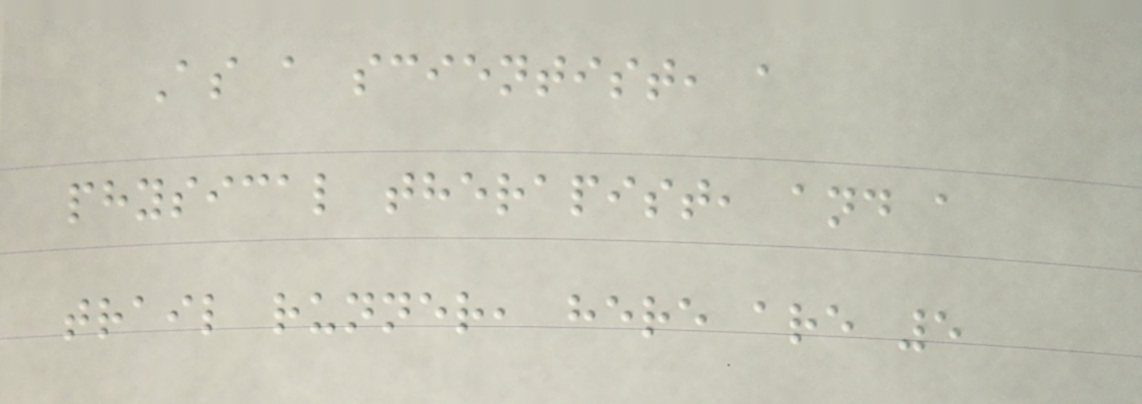As a scientist, a
physical therapist, and a
trail runner, here are 5
